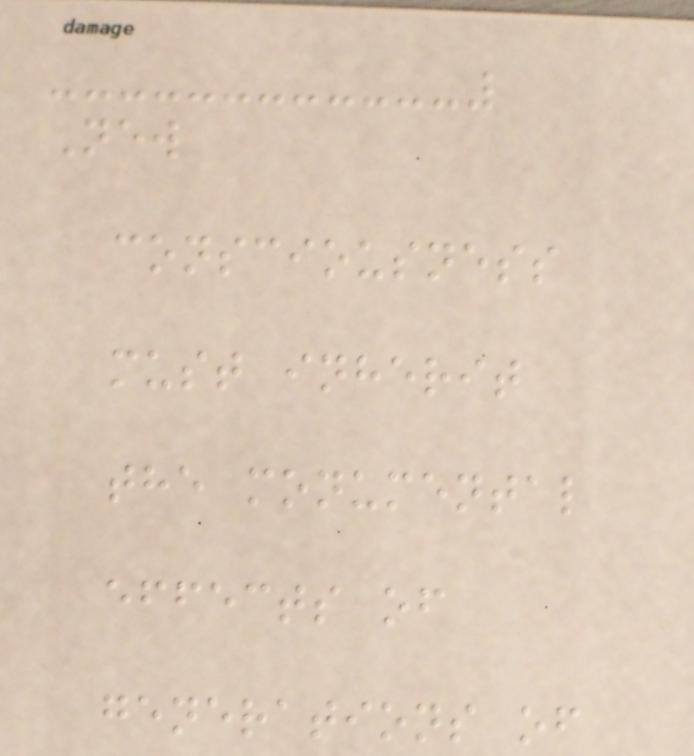New
consciousness
must inherit
the monumental
effects of
generations of
